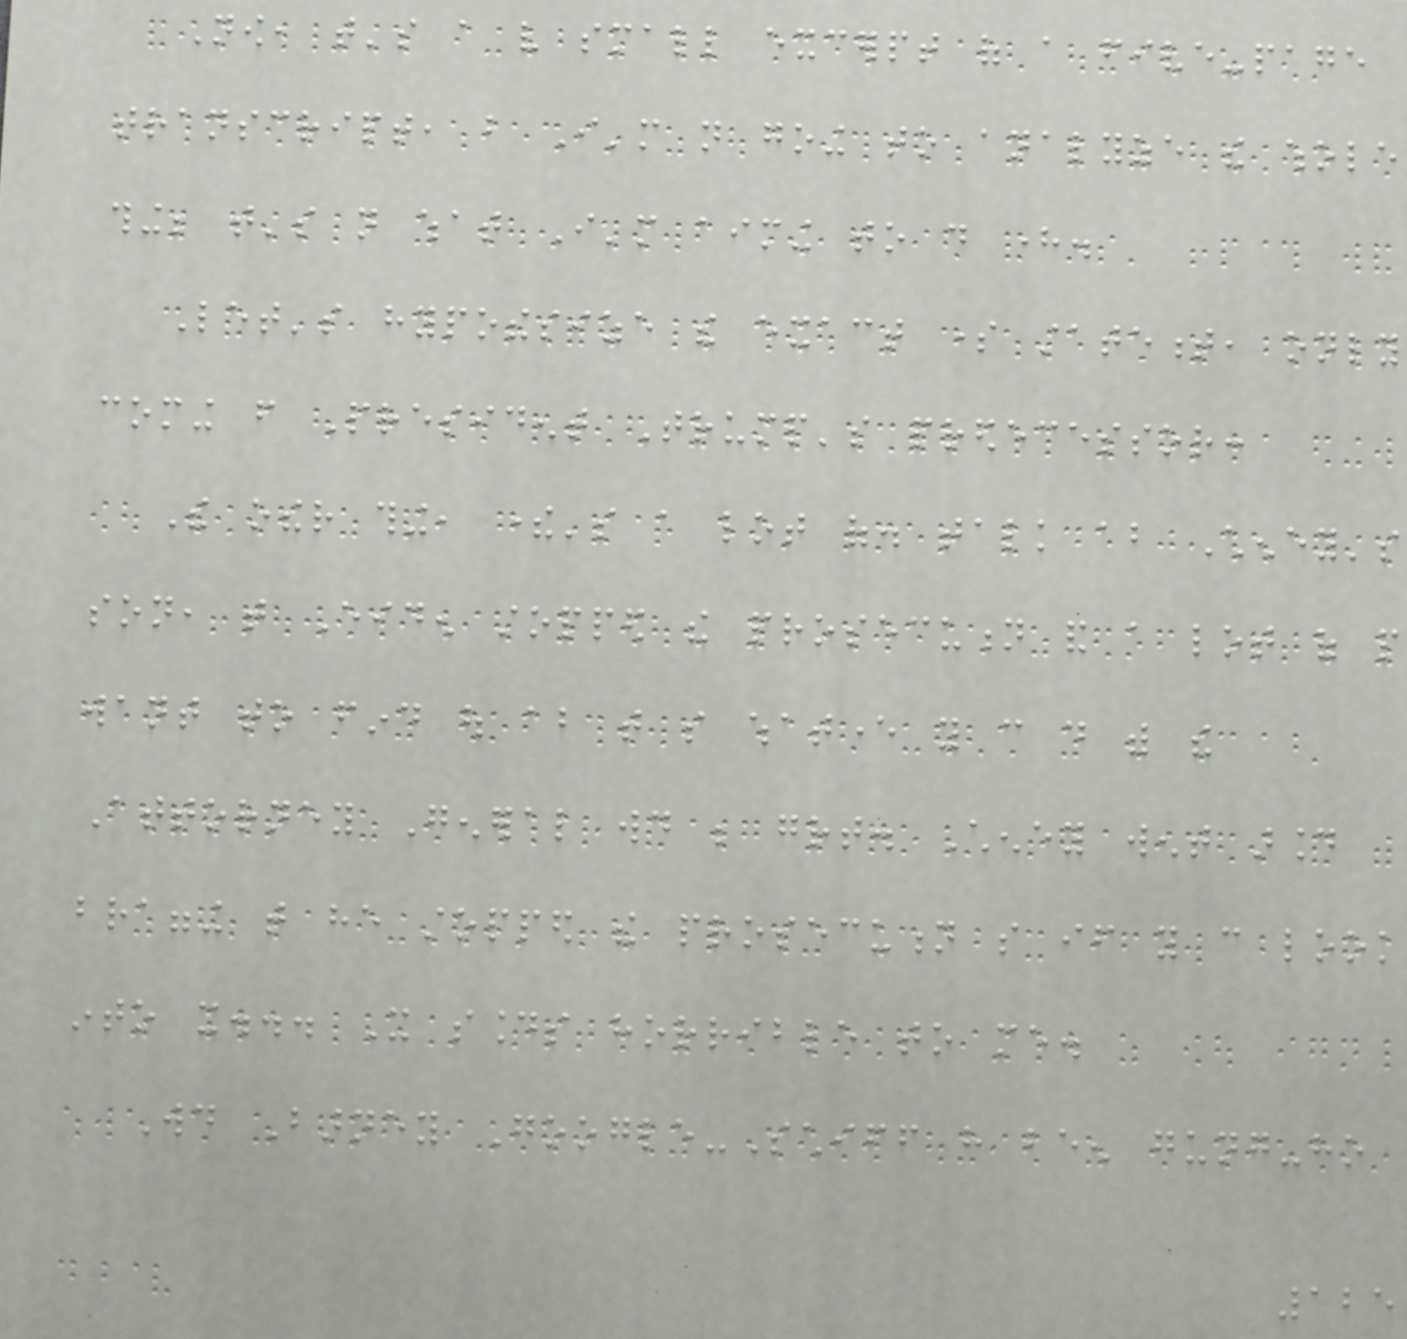Now, that's a very small excerpt of a five-page
transcript, but I'm not going to analyze the whole
thing; that's not what I'm aiming to do here.
Let's hypothesize the exact some statement, only
coming from President Trump's predecessor:
The other thing, there's a lot of. talk about Cheney's
son, that Eiden stopped the prosecution and a lot of people
want to find out about that so whatever you can do with the
Attorney General would be great. Cheney went around
bragging that he stopped the prosecution so if you can look
into it... It sounds horrible to me.
Would Barney Google-Schiff have been gung-ho
125
